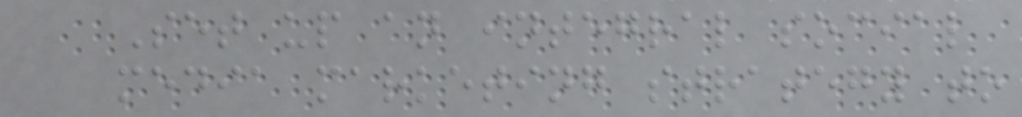Set up an integral social
media marketing strategy to
